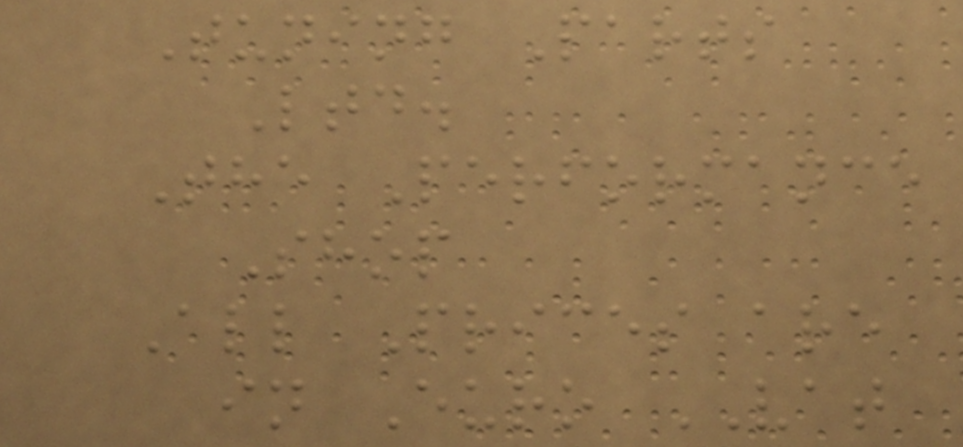Tuning Parts
Ltd.
The Performance
Shop
All Prices are
in Euro VAT
